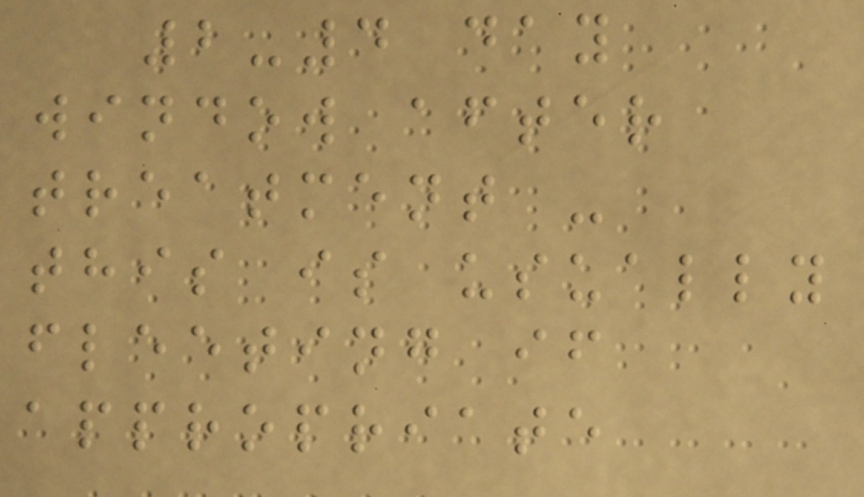2-4 day
window after
treatment -
this is usually
fleeting if
appropriate
